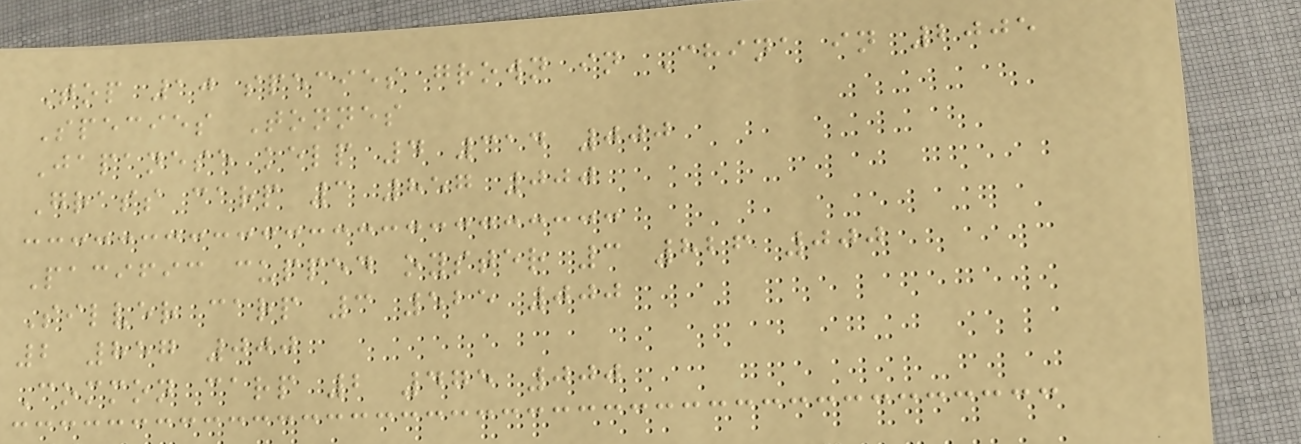Top 10 species grown in China in 2005
Species Tonnes
Japanese kelp 4 314 000
Grass carp 3 857 000
Pacific cupped oyster 3 826 000
Silver carp 3 525 000
2 857 000
Common carp 2 475 000
